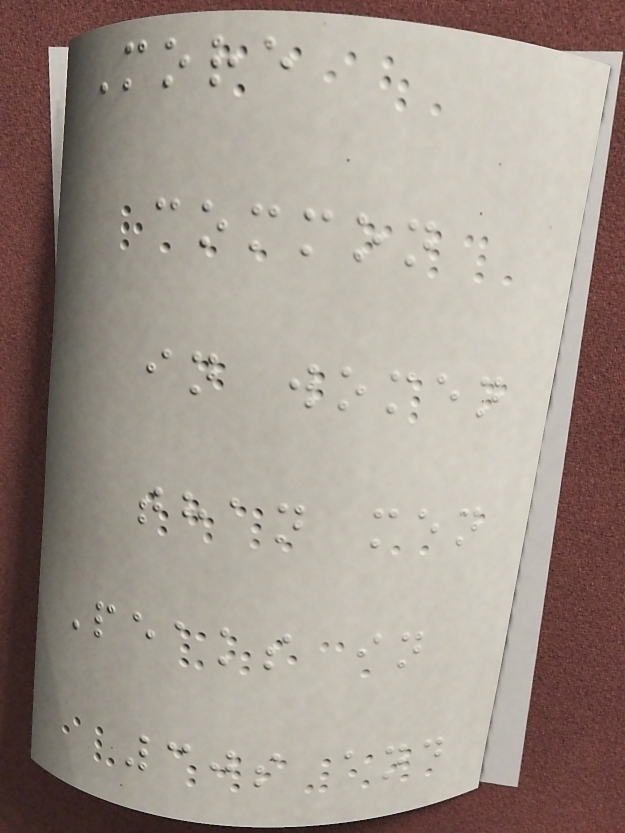More
common
in women
than men
Peaks in
30s and
